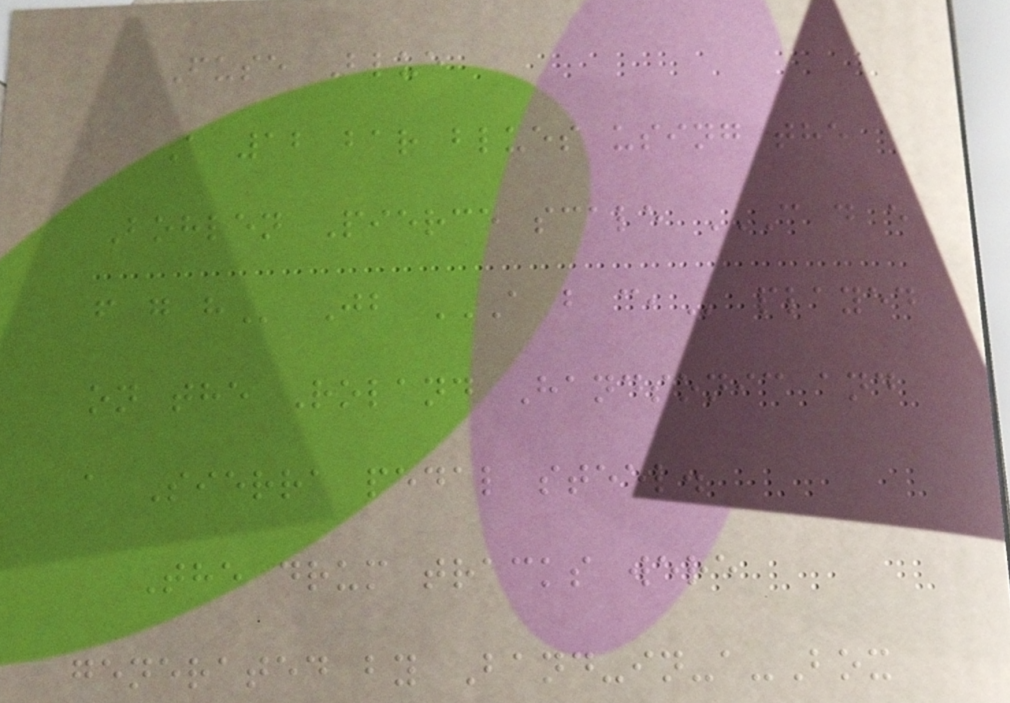Fuse Blue
A 12 bar blues using the
Bohlen Pierce scale C D E
F G H Jb A B C, played
on the Roland Handsonic and
a Sierra pedal steel.
The drum tracks were
generated by Band-in-a-Box
